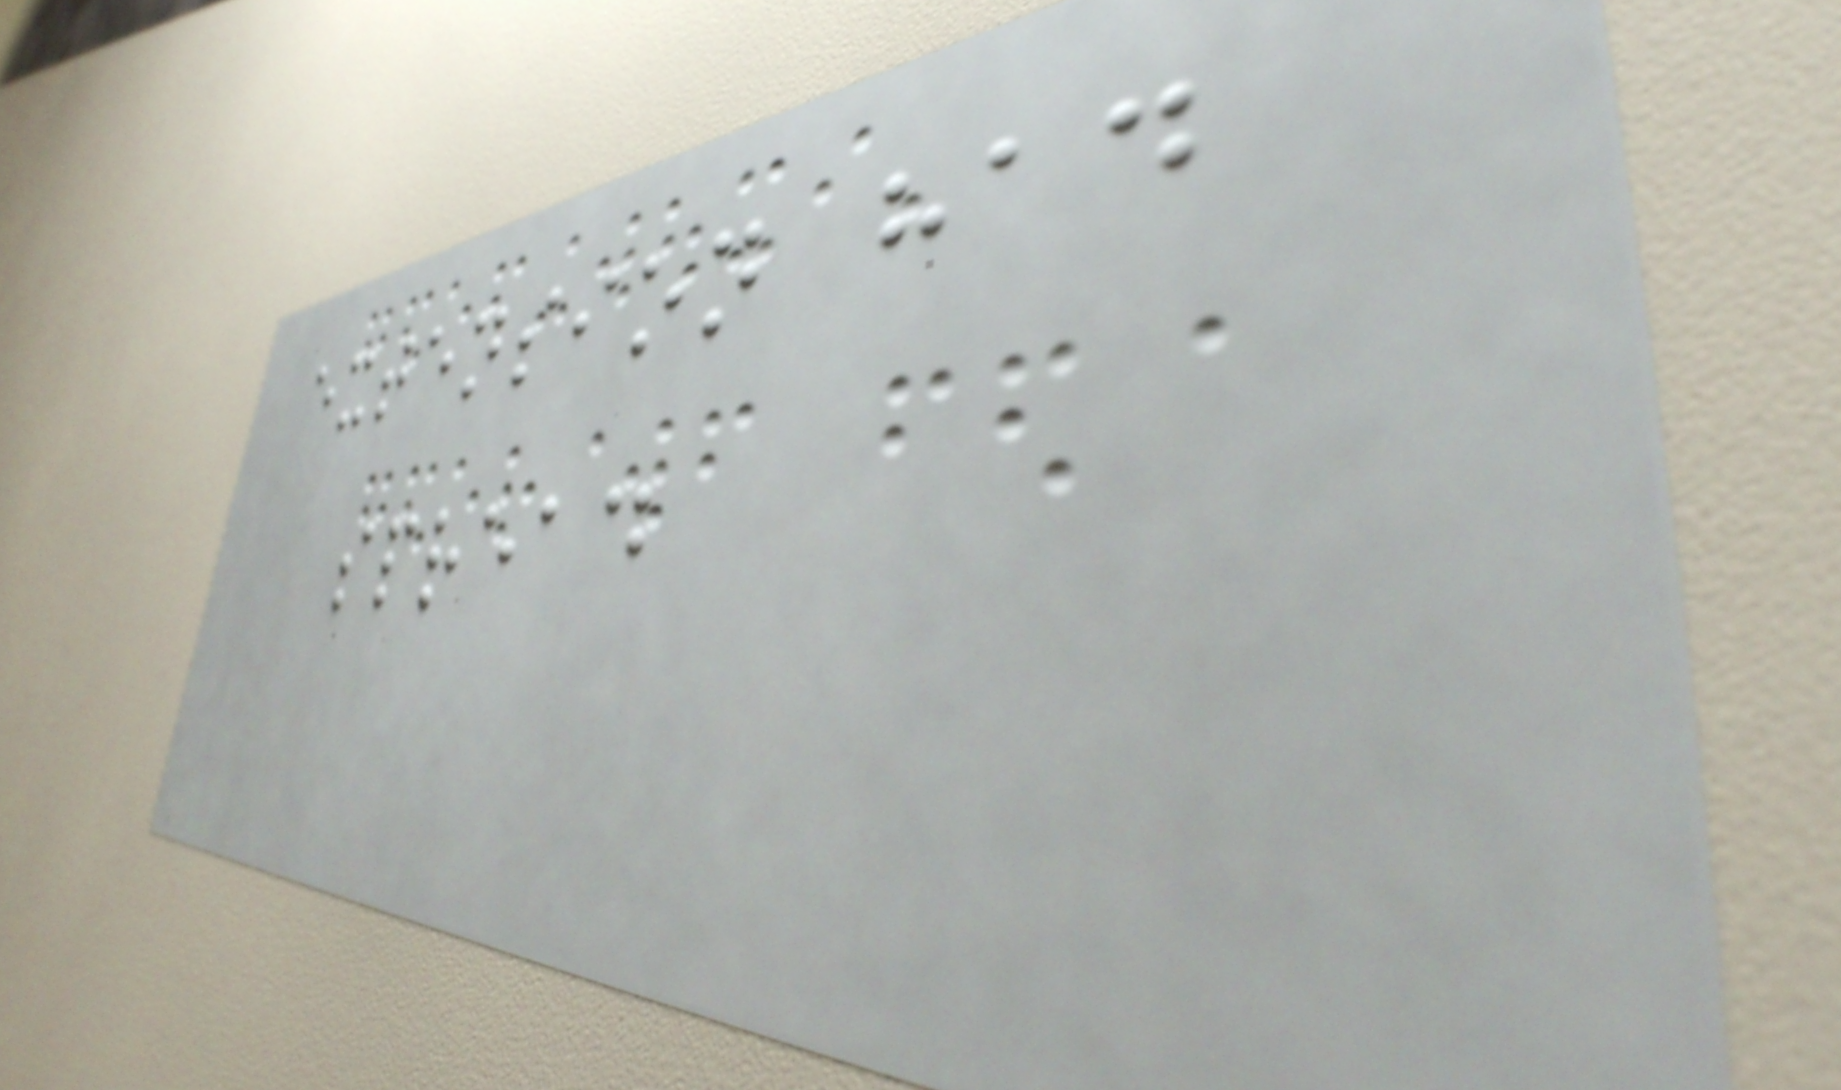extension had
spread
